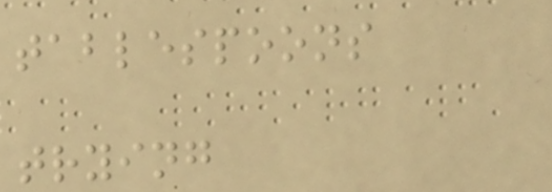tablespoons
trying
